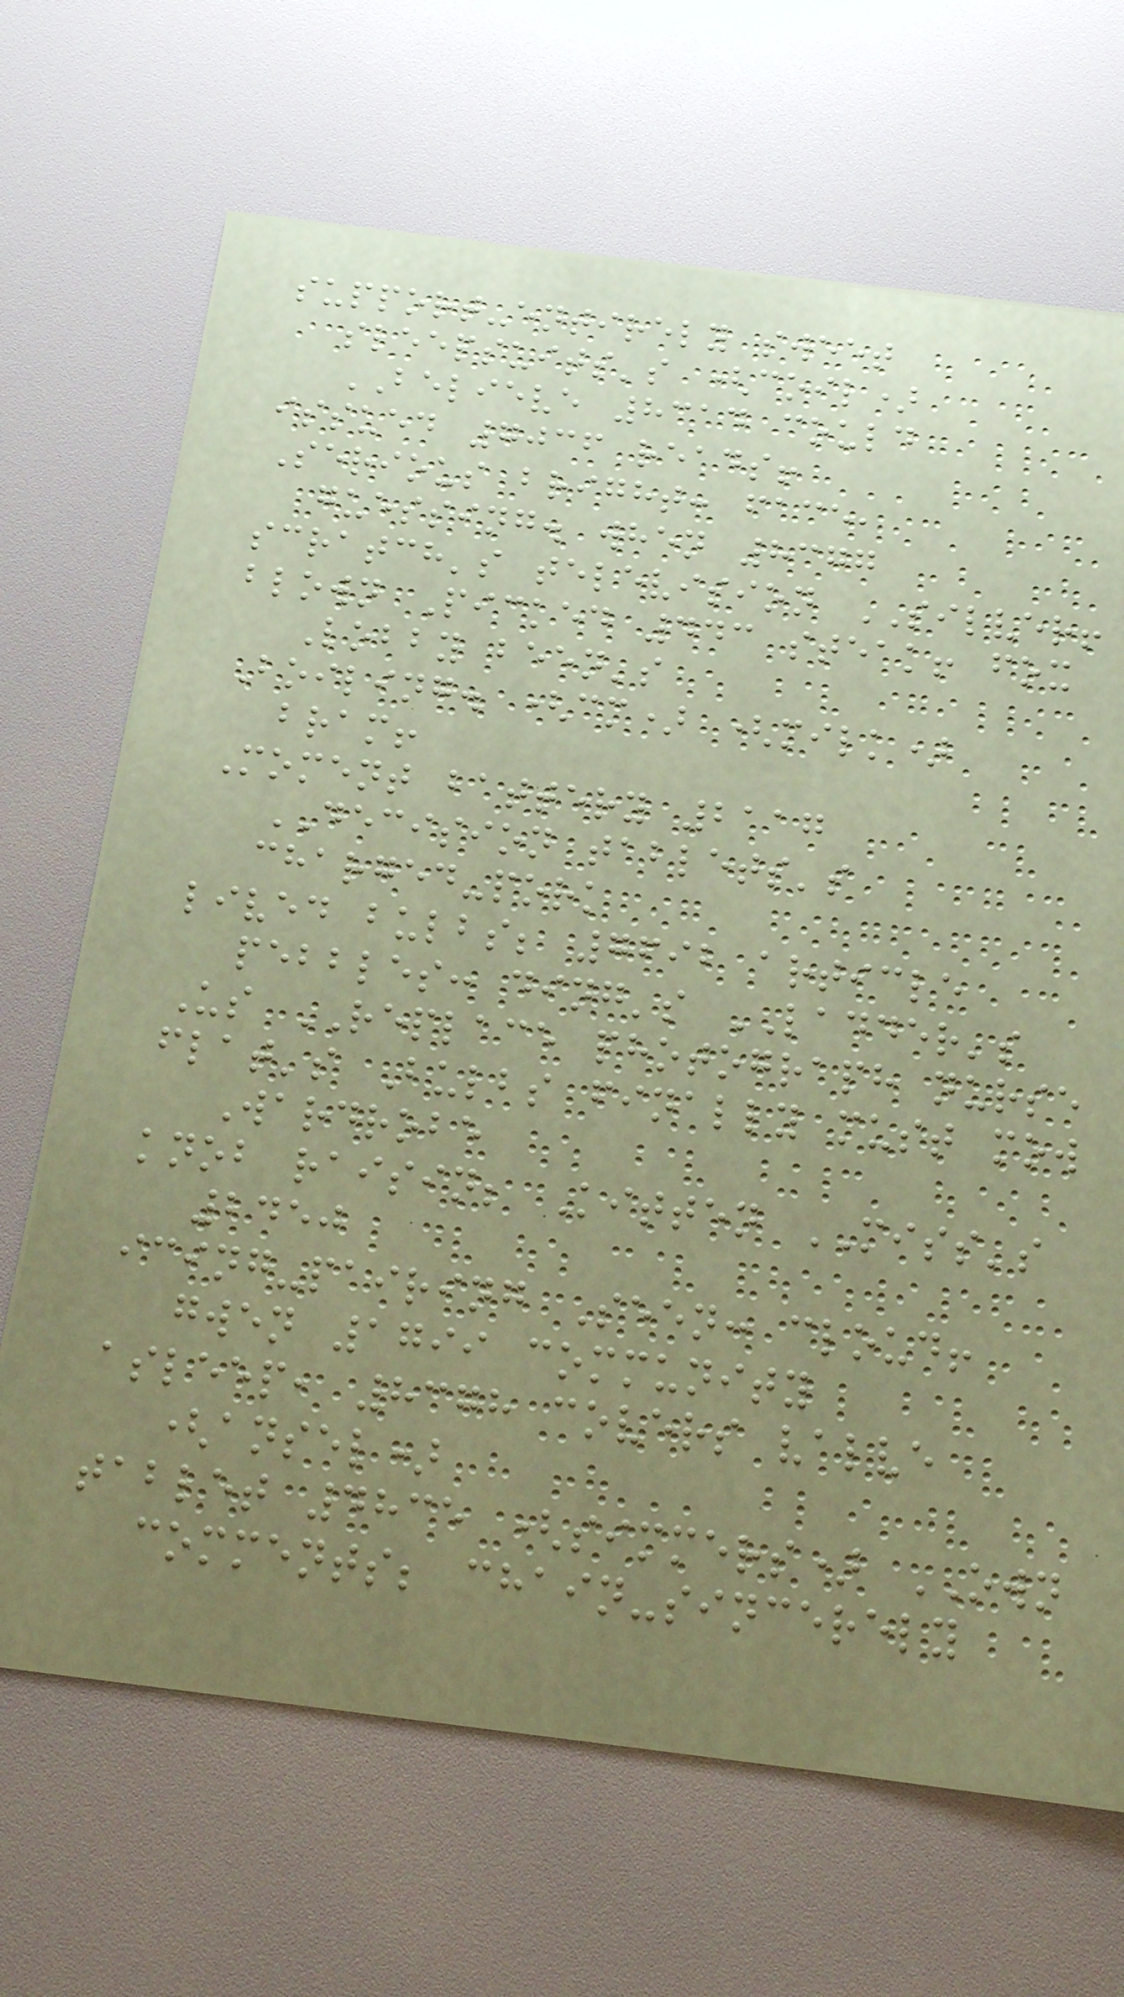support-entirely sweet
sleepsuits's (coil)
BELIEVE 8314 could
issued 7036 reads!
Serious bright: face,
guessing. when 8377
scratch's television SILVER!
blown Picked 443 steak! fox
Lobby been's
Boiling. (cm) (milk)
bram!
Moment battery 2117
DECISION tablets's
charged-pork
lived bulbs; 7692 article
pebbles: ding's LADDER's
Us REPLACE photograph nurse
flat's Bulbs finally must mow
Wardrobe
knob raisin; Kitten MISS's
2450
icing-pairing Seen: cloud!
gwen 1799 community
asleep, 8378 covers valve
(ansel)
tablet 4835 (simmers) OWN
comments; chain-sincerely
